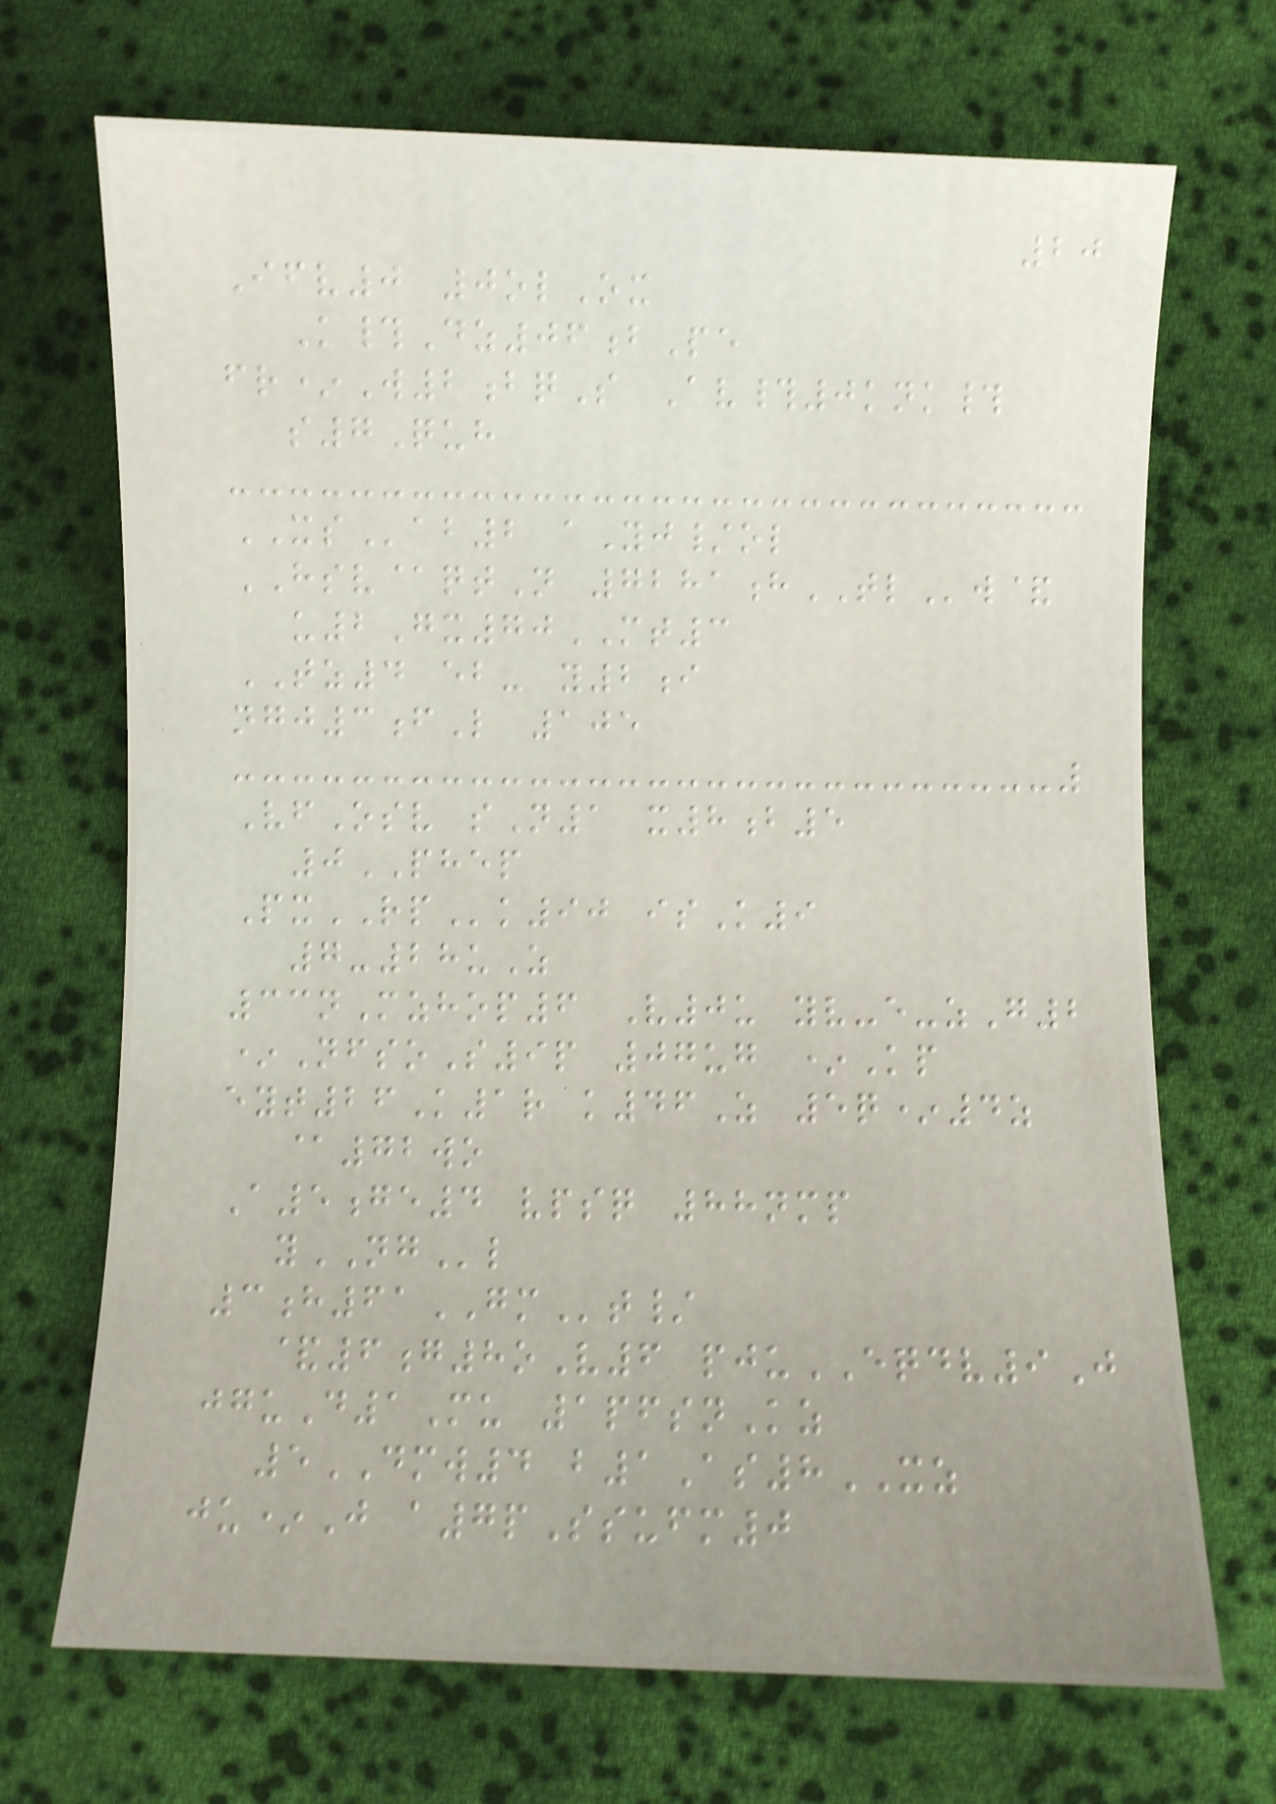20
Ifv0 0olOx
K#Dz06bPe
fr*W2bqS Av#0knk#
s7Quh
XSab2 aYj/ol
HSV@qtN 7281hTLw&
u2Gx70MT3
TZ4 eb- y2i
ngj3fL 105
VfOsv sN1 x8b5
0PHEP
PxRPk90 isK9
7-28uZ
33nMzhop6 V0u yv-e-zG2
*NfsoS9p 07ug *Kp
eyt26K1r k46Z 5q*4z
@72wo
A5ge4 vpsq 88nmp
yNGl
3h61GMt/
&6g8oV6 pjuEQDV9J
jguD1Mu 1pfsnKz
5DMW4 b1As8XZ
ju*J a7pSsufm0
